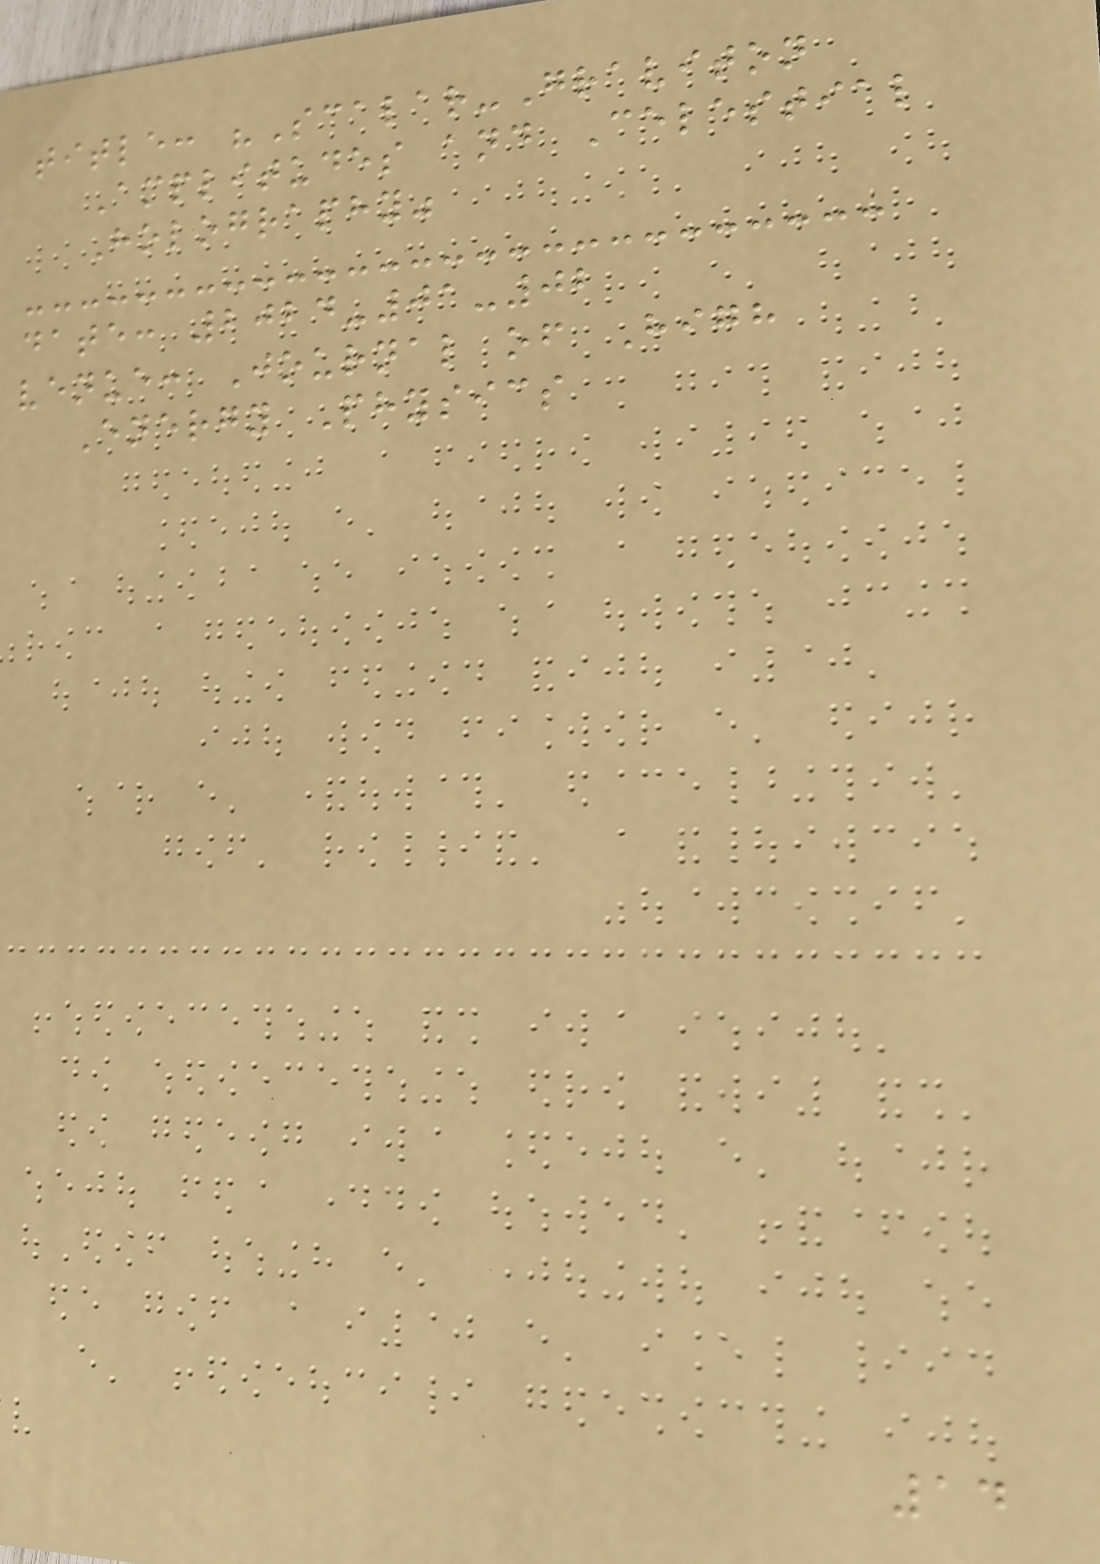title: "Scalar-Graviton
Amplitudes and Celestial
Holography"
date: 2024-01-02
venue: Journal of High
Energy Physics
14
